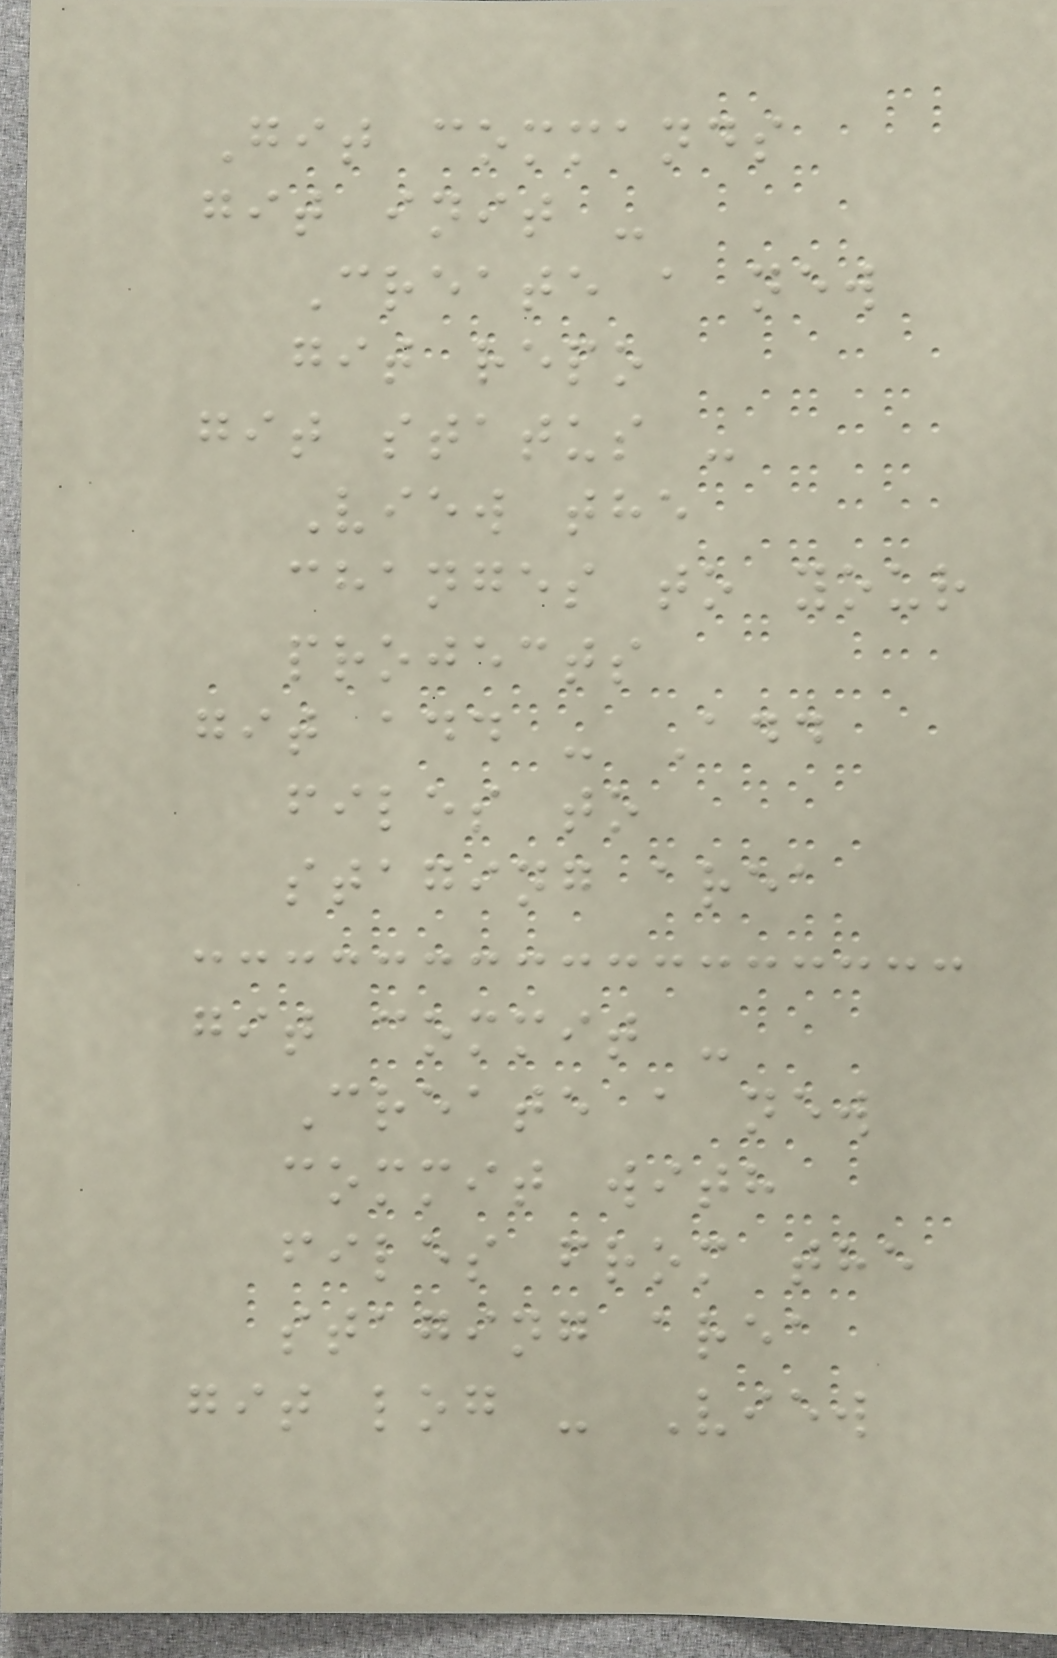Git commands
git init -
Create a new
git repo
git status -
View the
changes to your
projects
git add - Add
files to
staging area
git commit -
Create a new
commit with
files from the
staging area
git log - View
